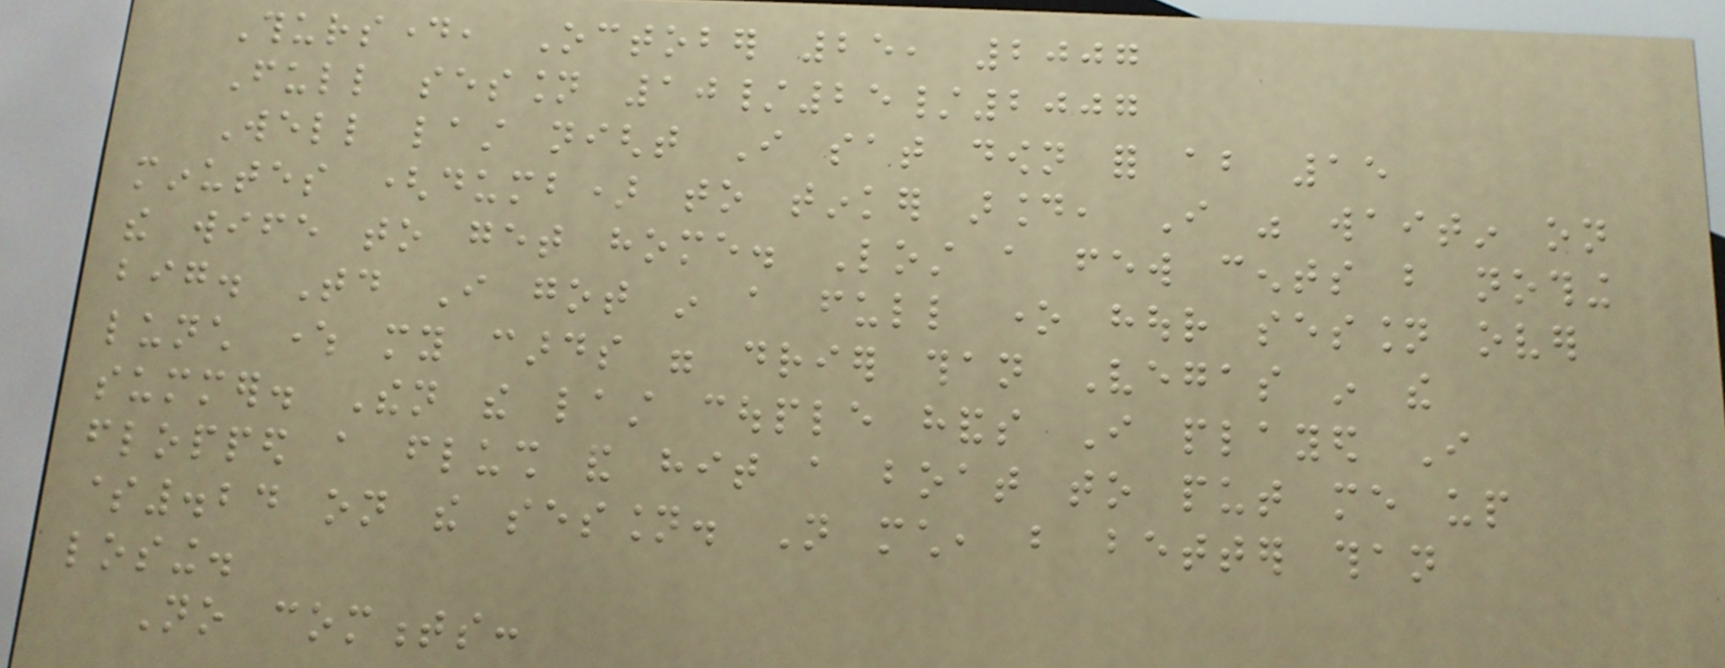Thursday, October 25, 2007
Full session 10/25/2007
Well last night I sat down for about 15
minutes (dumb) to tinker around, I was waitin on
the wife to get home. Lost a few cents but nothing
big. Today I got in a full one hour session over
lunch where my cards were drier than Vegas in the
summer. Then the last couple hands I played I
flopped a flush and hit a boat to put me up
$.24 on the session. Not much, but better than
losing.
No comments:
